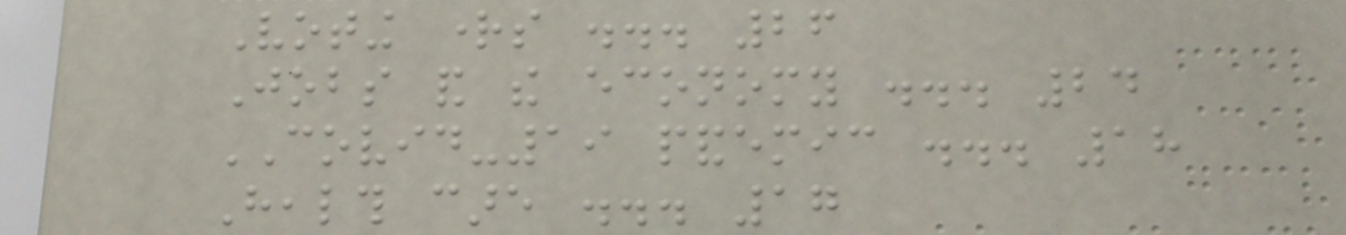Voting rights ... 26
Jobs and the economy ... 24
COVID-19 pandemic ... 18
Health care ... 17
